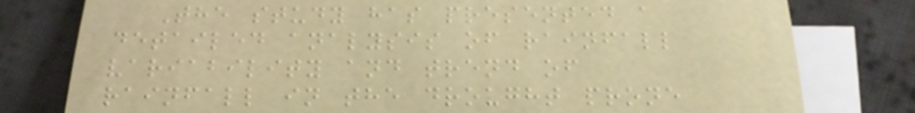The study has presented a
detailed analysis of rainfall
variability and trend of
rainfall in the drought prone
